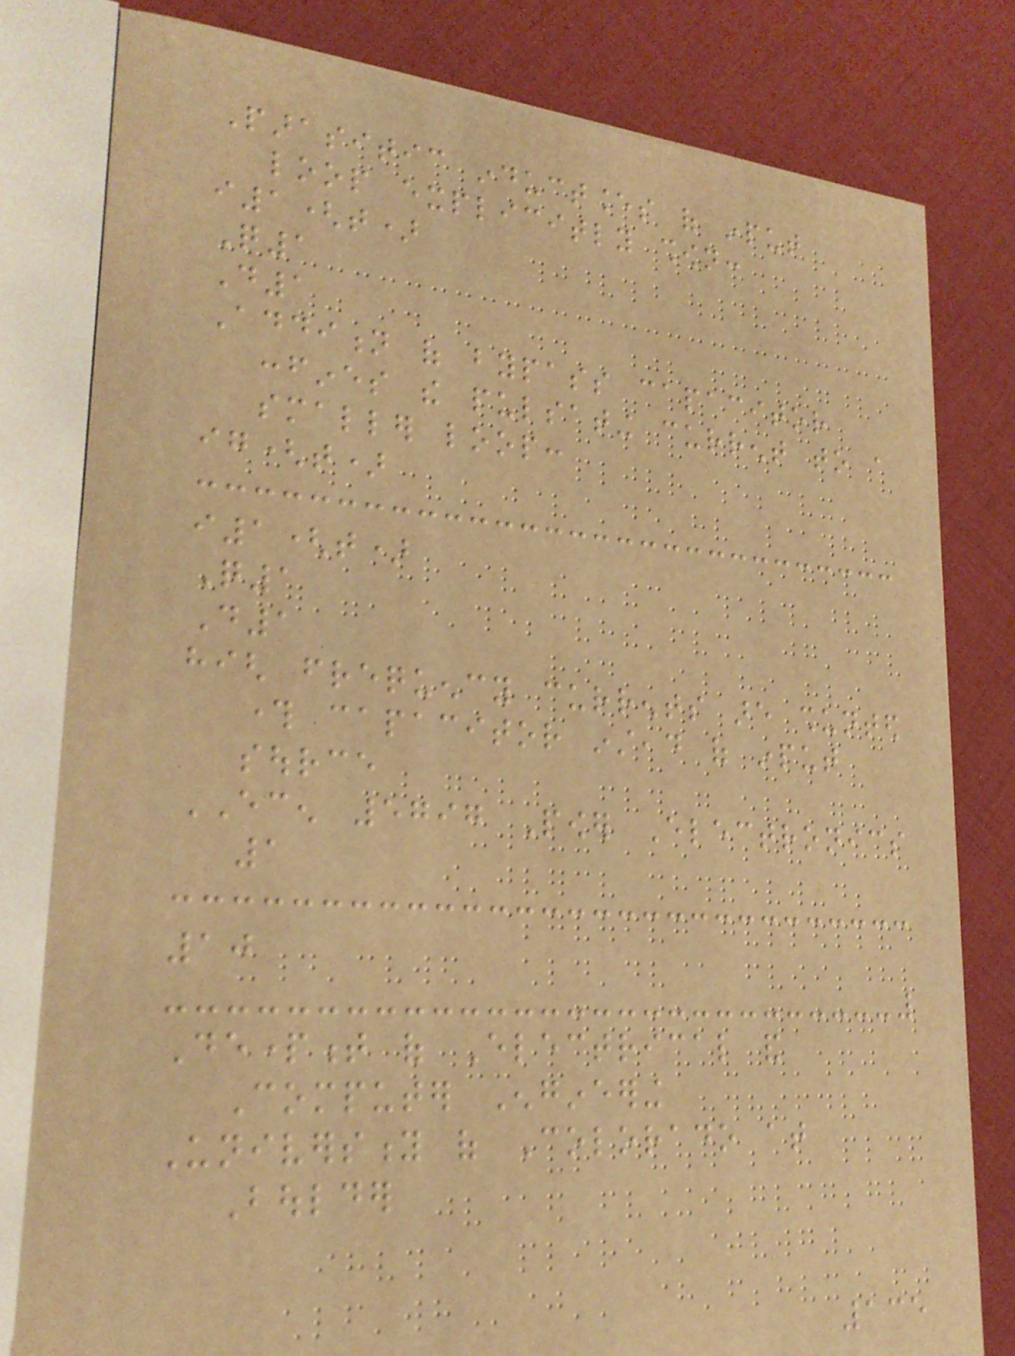Parasitic inductances of input
loop explicitly shown:
i1(t)
Q1
D1
Addition of bypass capacitor
confines the pulsating current to a
smaller loop:
ig(t)
i1(t)
Q1
D1
high frequency currents are shunted
through capacitor instead of input
source
ECEN 5797 Power Electronics
1
10
Department of Electrical and
Computer Engineering
University of Colorado at
Boulder
135
